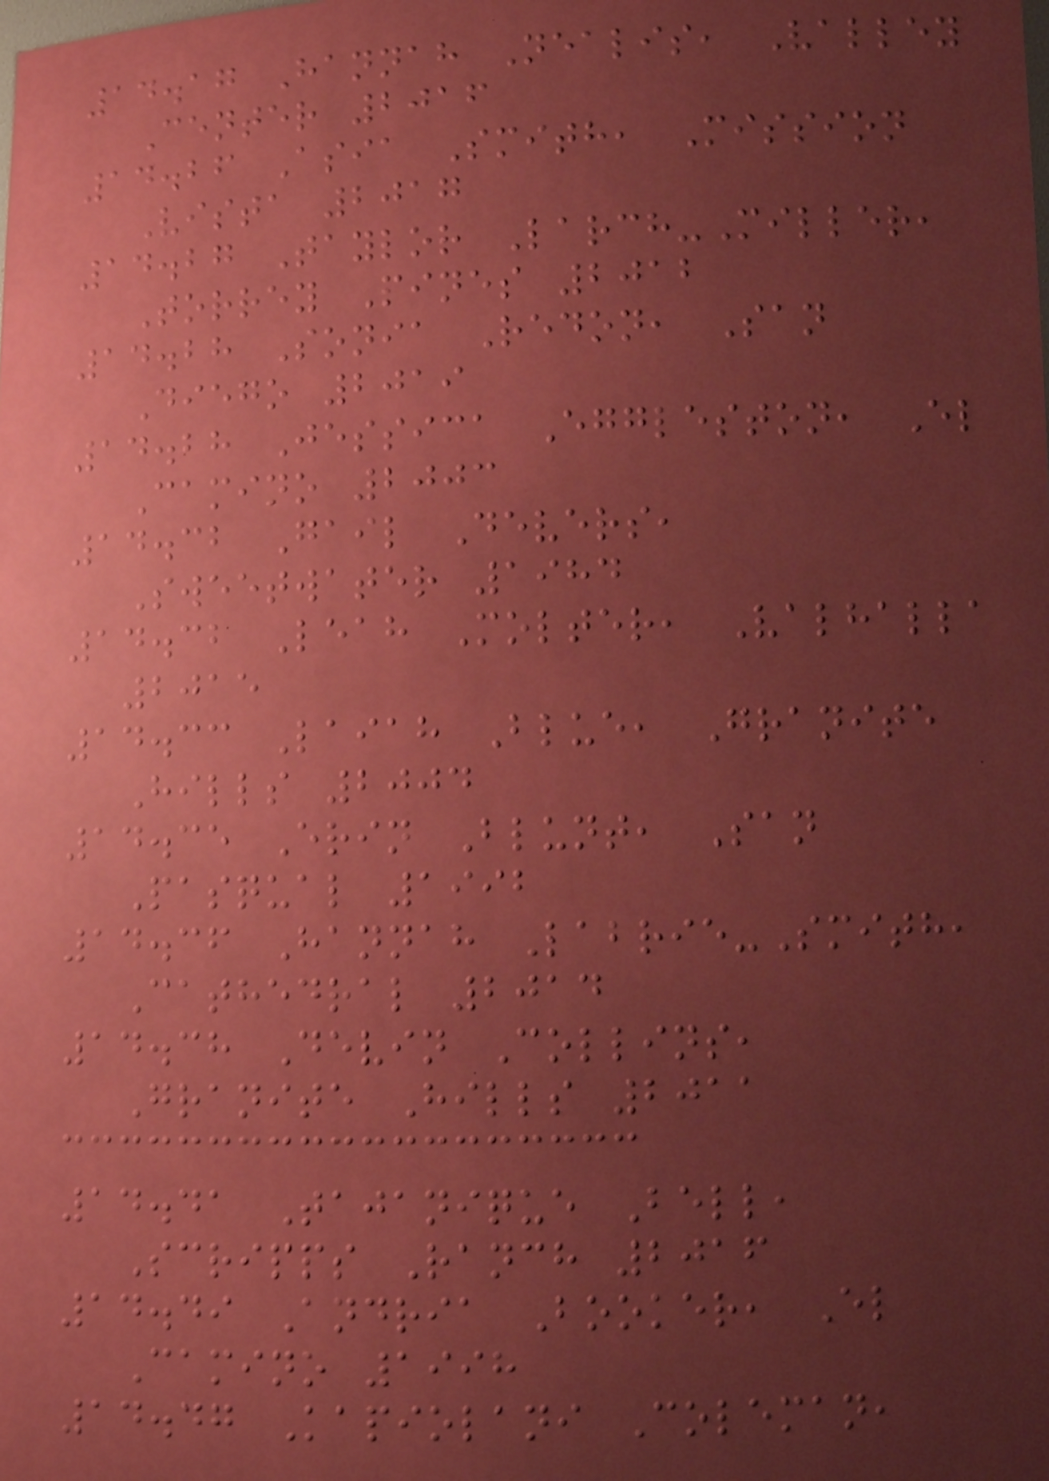14.17 Hannah Nealis, Valley
Center 2016
14.26 Asia Smith, Mission
Vista 2017
14.27 Taylor Larch-Miller,
Torrey Pines 2012
14.28 Sonia Redon, San
Diego 2019
14.28 Jessica Eggleston, El
Camino 2003
14.32 Gail Devers,
Sweetwater 1984
14.32 Leah Molter, Valhalla
2015
14.33 Laiah Blue, Granite
Hills 2004
14.35 Erin Blunt, San
Pasqual 1992
14.36 Hannah Labrie-Smith,
Cathedral 2014
14.38 Devin Collins,
Granite Hills 2011
14.41 Tajanique Bell,
Scripps Ranch 2016
14.49 Andria Booker, El
Camino 1998
14.47 Kapiolani Coleman,
